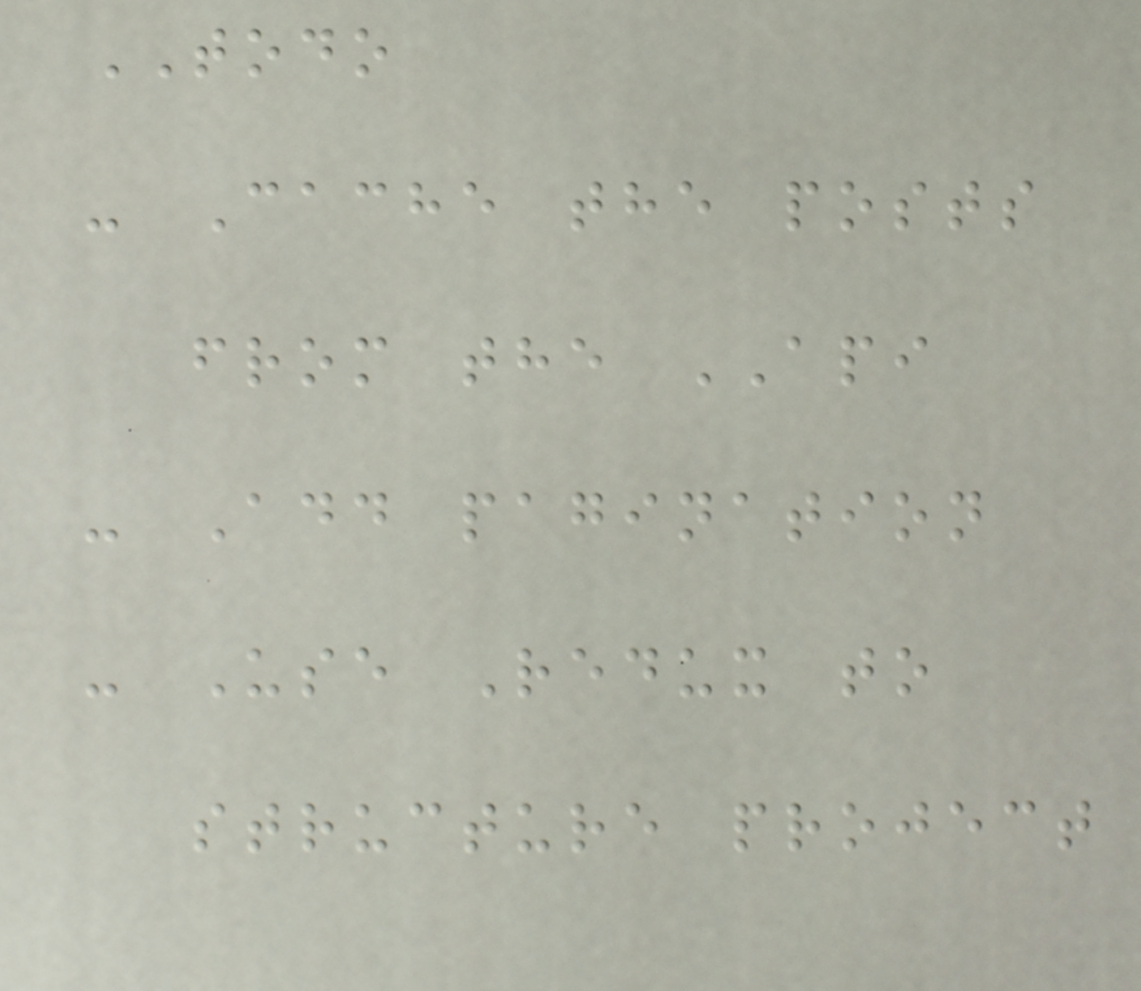TODO
- Cache the posts
from the API
- Add pagination
- Use Redux to
structure project
